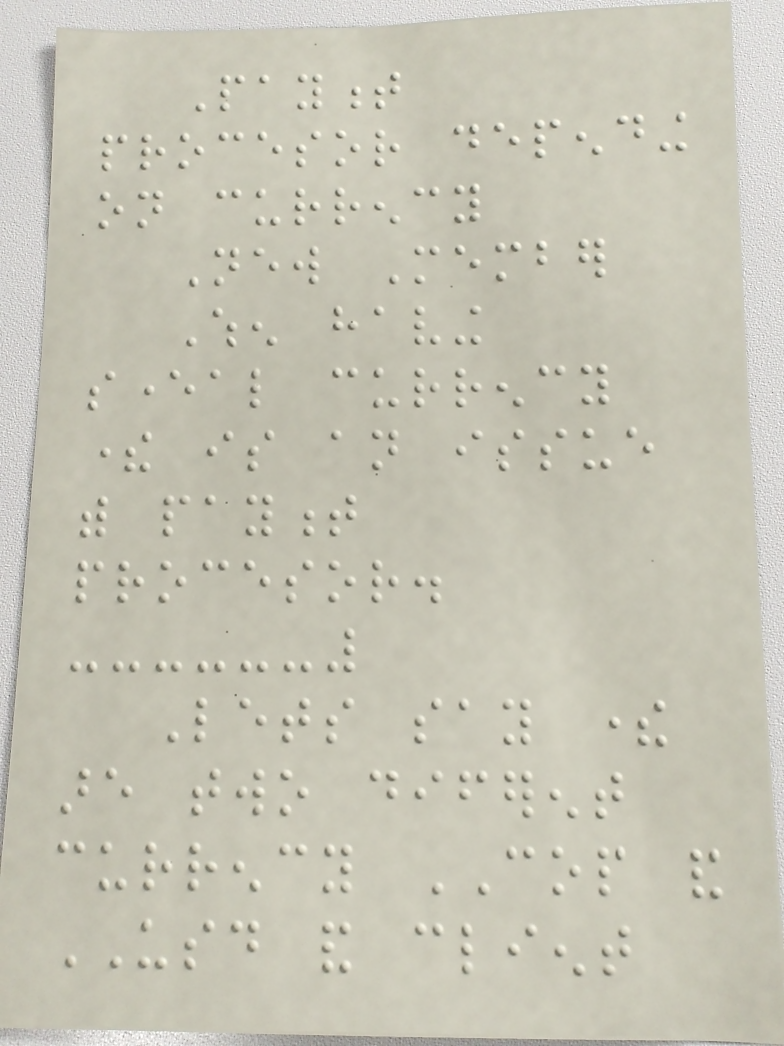Payment
procesor depending
on currency
New Member
When having
several currency
there is an issue
with payment
procesor.
Lets say there
are two diferent
currency COP and
USD and client
